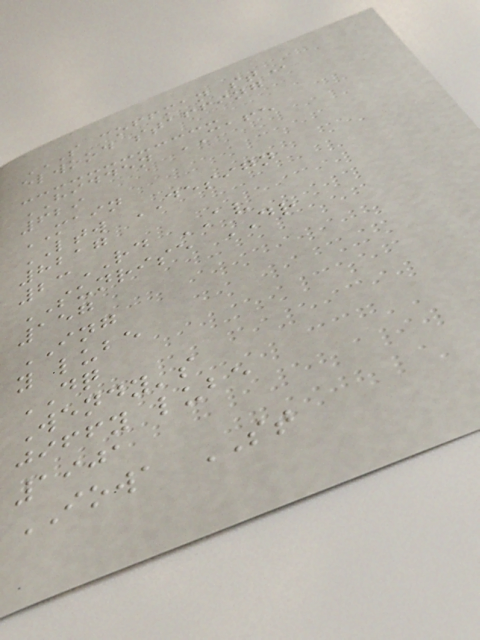S COFFMAN ST
elwood staffing
HIDDEN CAFE
629
MAIN
LTW DESIGN
8217
23RD AV
SUNRISE DR
157
ING
y lube
DQ
Wendy's
jiffy lube
1901
IOWA ST
